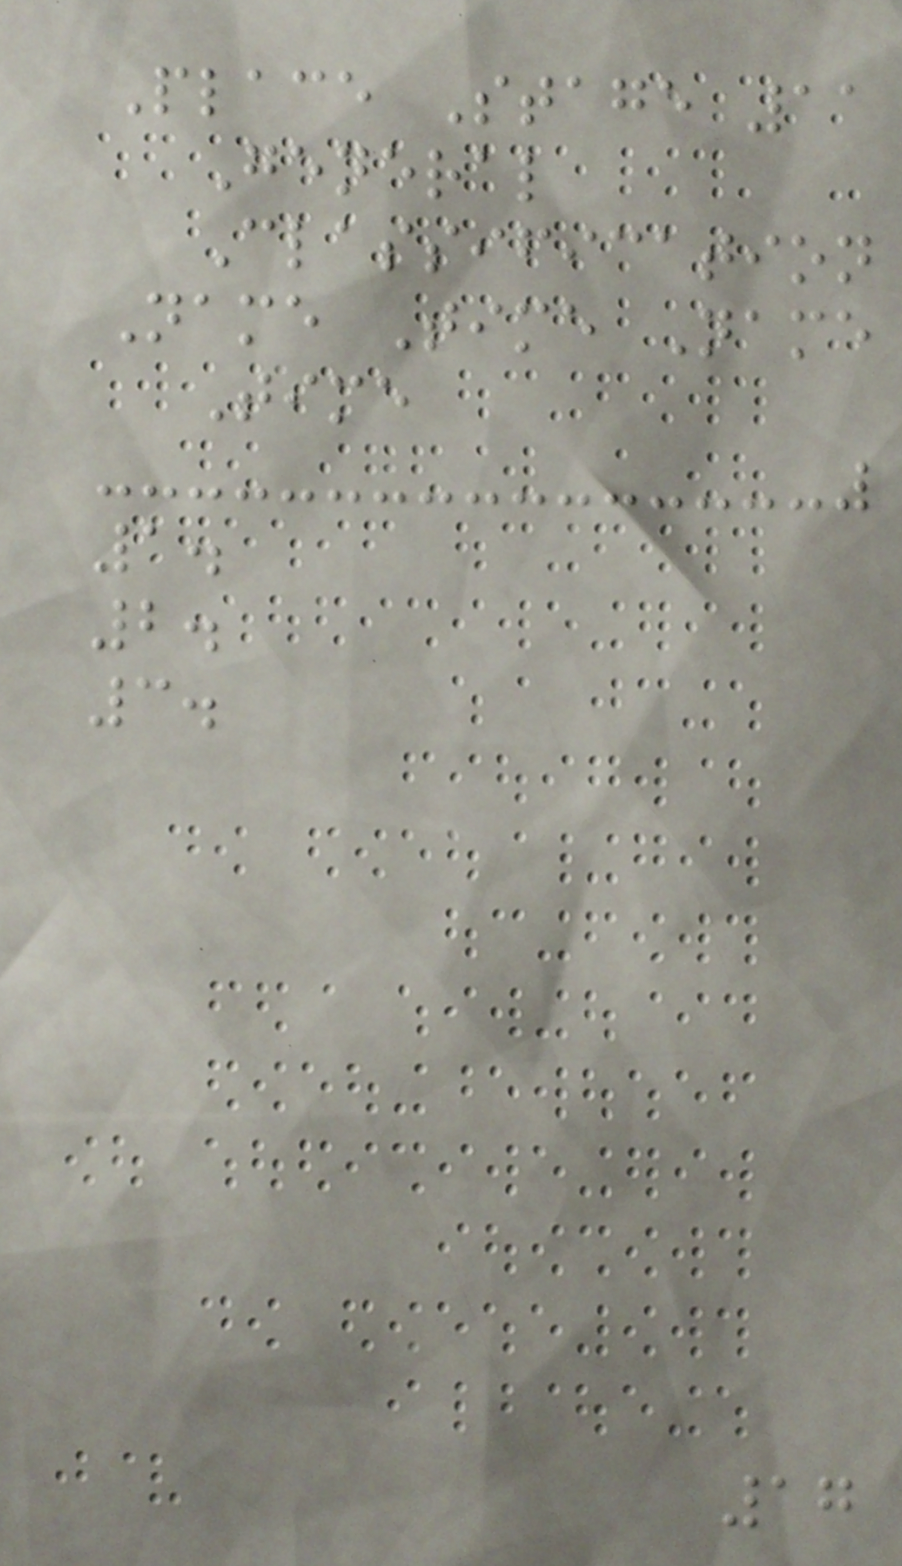Place Stage 11
General
Classification
Name Time Name
Time
1.
2.
3.
17
